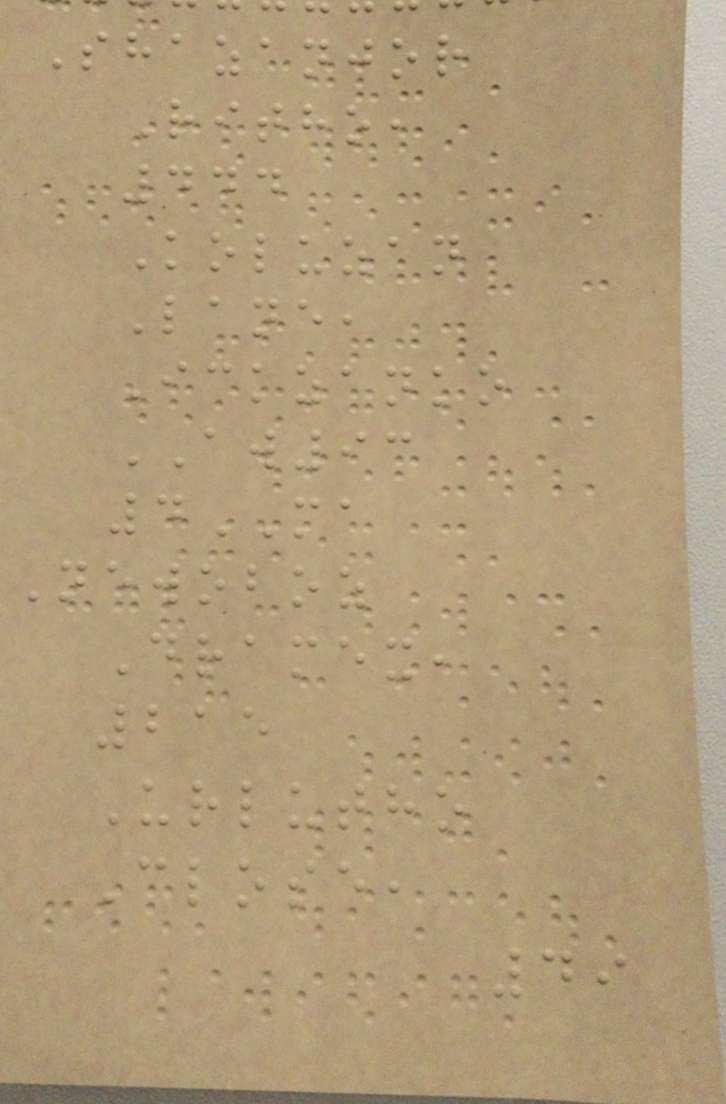Shazanjor
Ritho,
444
Koluzan
Lane,
Ickzanko
AW93
4MA
Newoboz
Dramex,
215
Urlutho
Close,
49
